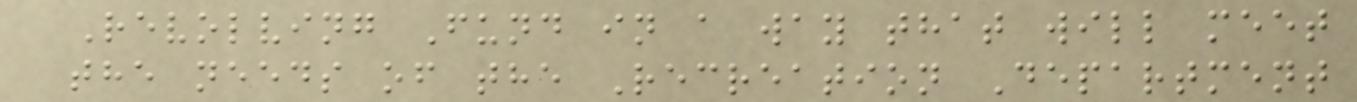Revolving Fund in a way that will meet
the needs of the Recreation Department
